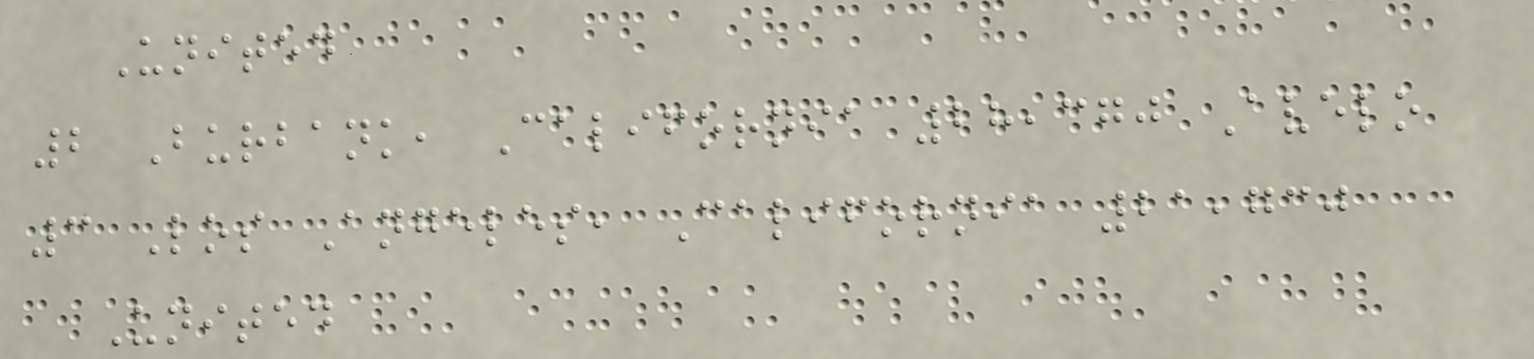United
2 Burbank, California 28,370 Avelo
3 Los Angeles, California 21,730
United
